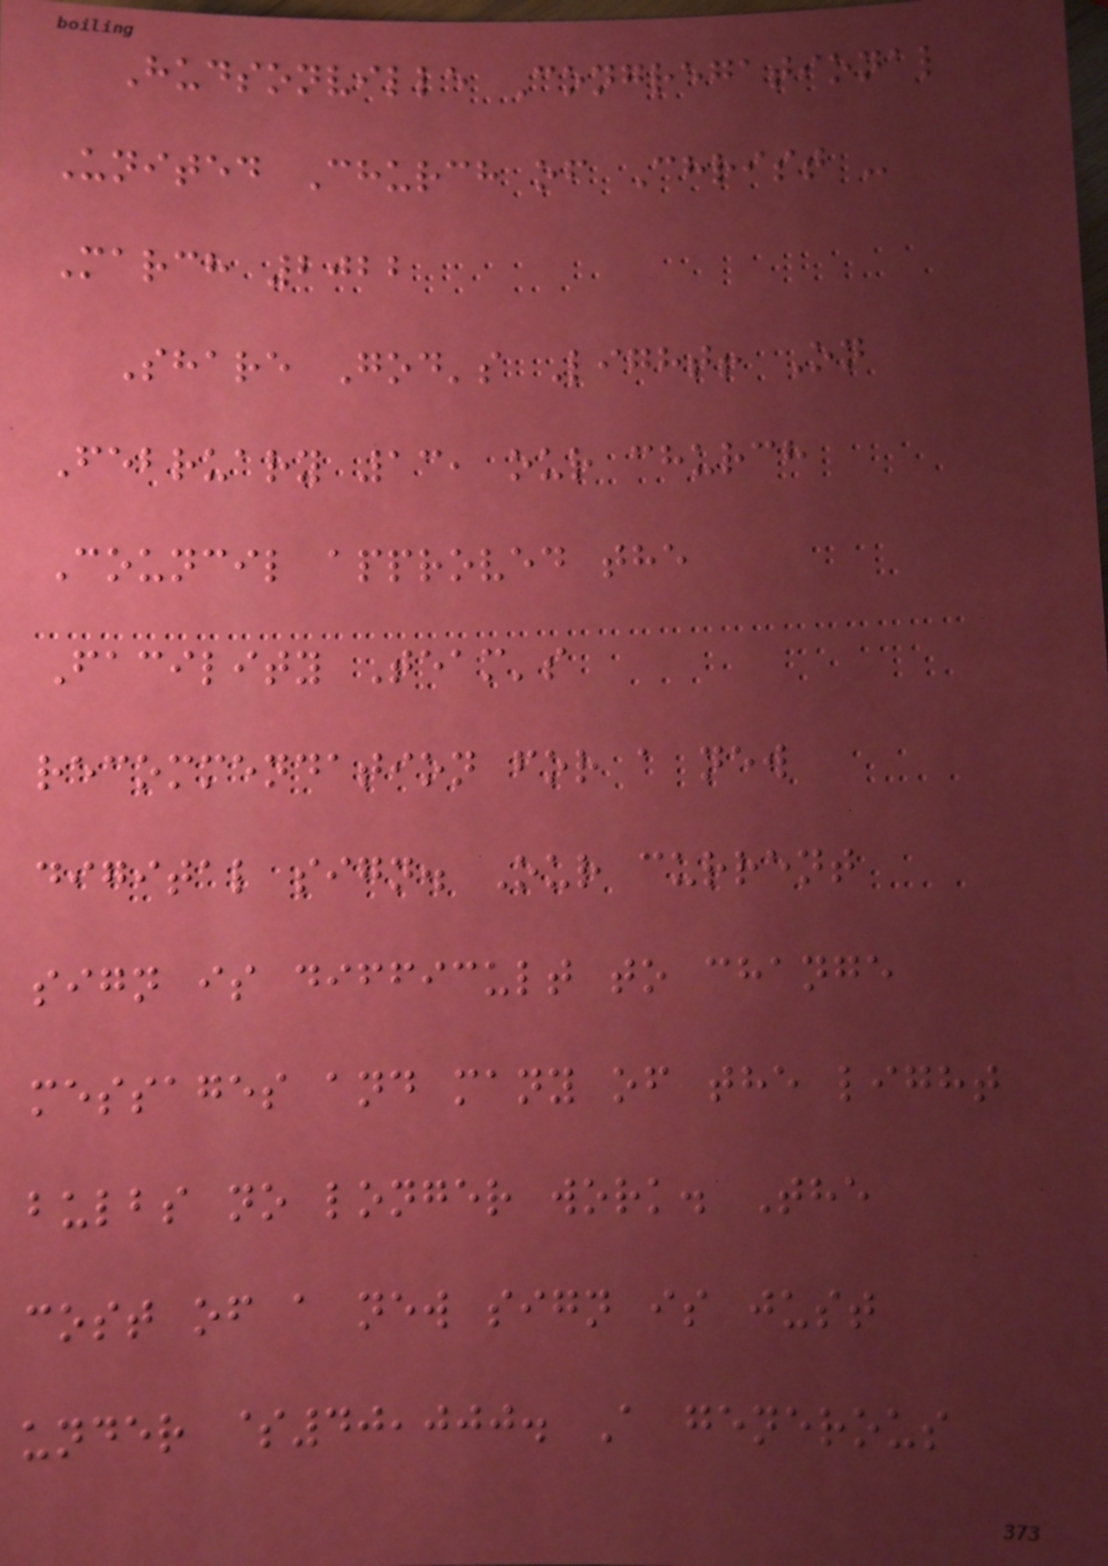Hudsonville Congregational
United Church of Christ -
March 2022
Share God's Light! On
February 13, our church
Council approved the
Facility Team's
recommendation for a new
digital sign. Our current
sign is difficult to change
messages and many of the light
bulbs no longer work. The
cost of a new sign is just
under $40,000. A generous
